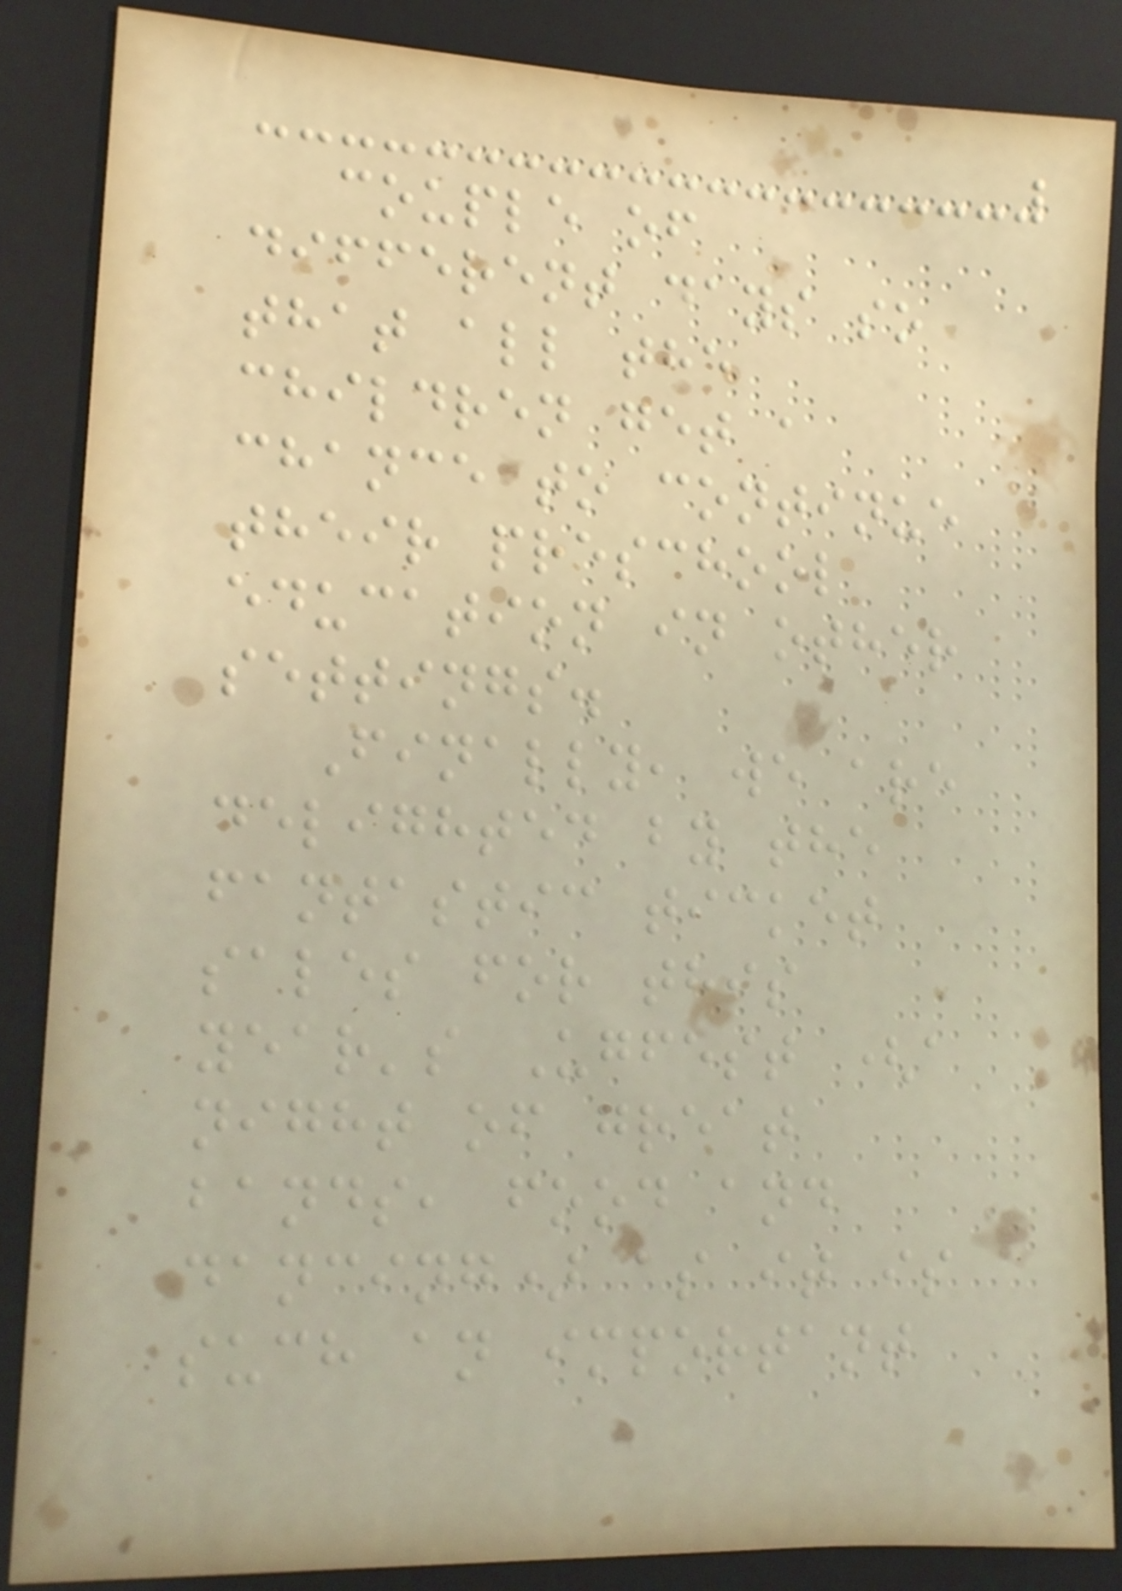couple of
different days so
that all the
children get a
chance to continue
their preschool
education in other
settings.
Finally, we are
delighted by the
fantastic ticket
sales for this
year's Ugfest (a
night of great
bands, food and
dancing) as it is
such an important
